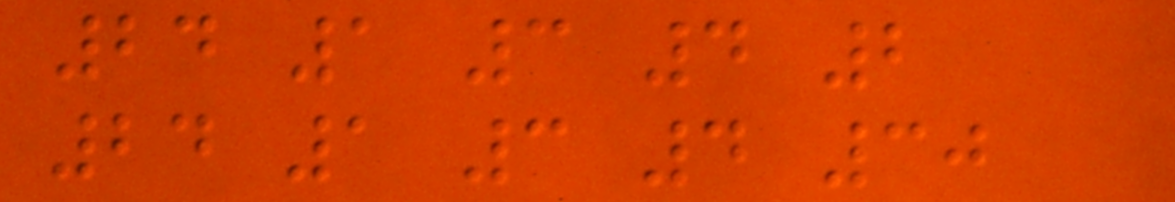24 1 3 4 2
24 1 3 4 30
